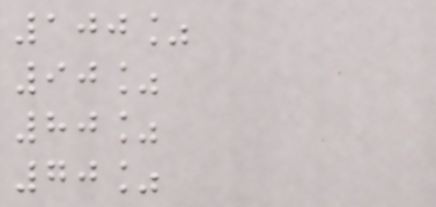100%
90%
80%
70%
